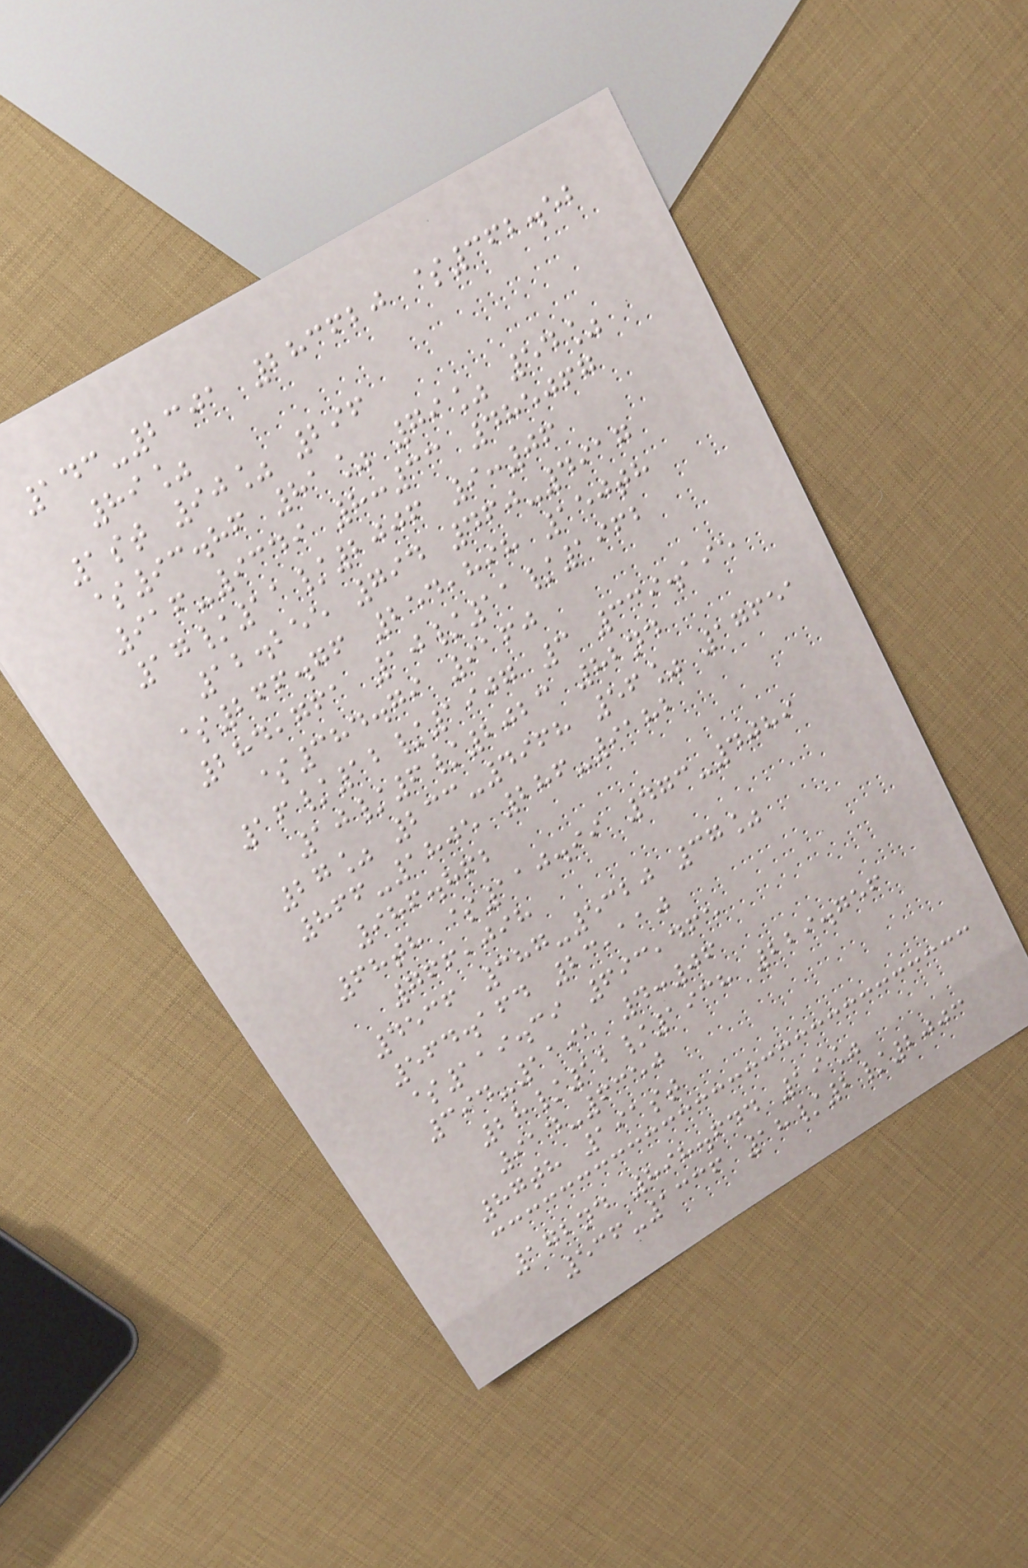143-2301 283620 $362.52
89%
1st 90% 296
$93.86 81% 79% 54%
916-9349 8:33 485067
17/11/2006 9:06
12.255 794 460-4917
$266.76 254,898 150th
284,761 10/11/1962
$384.79 9160
16/12/1907 3 339.195
10/6/2023 82nd
27% 233-4968 56% 17651
866-1805 286-9182
986.862
68th $110.99 473-4089
766,098
4536 387-5320 37%
564.164 23,110
$119.39 693,465
394-1191 4:06
28/12/1938 229.756
914-6350
87th 191st
172nd 898.644 19%
536-1336 18/2/2003
